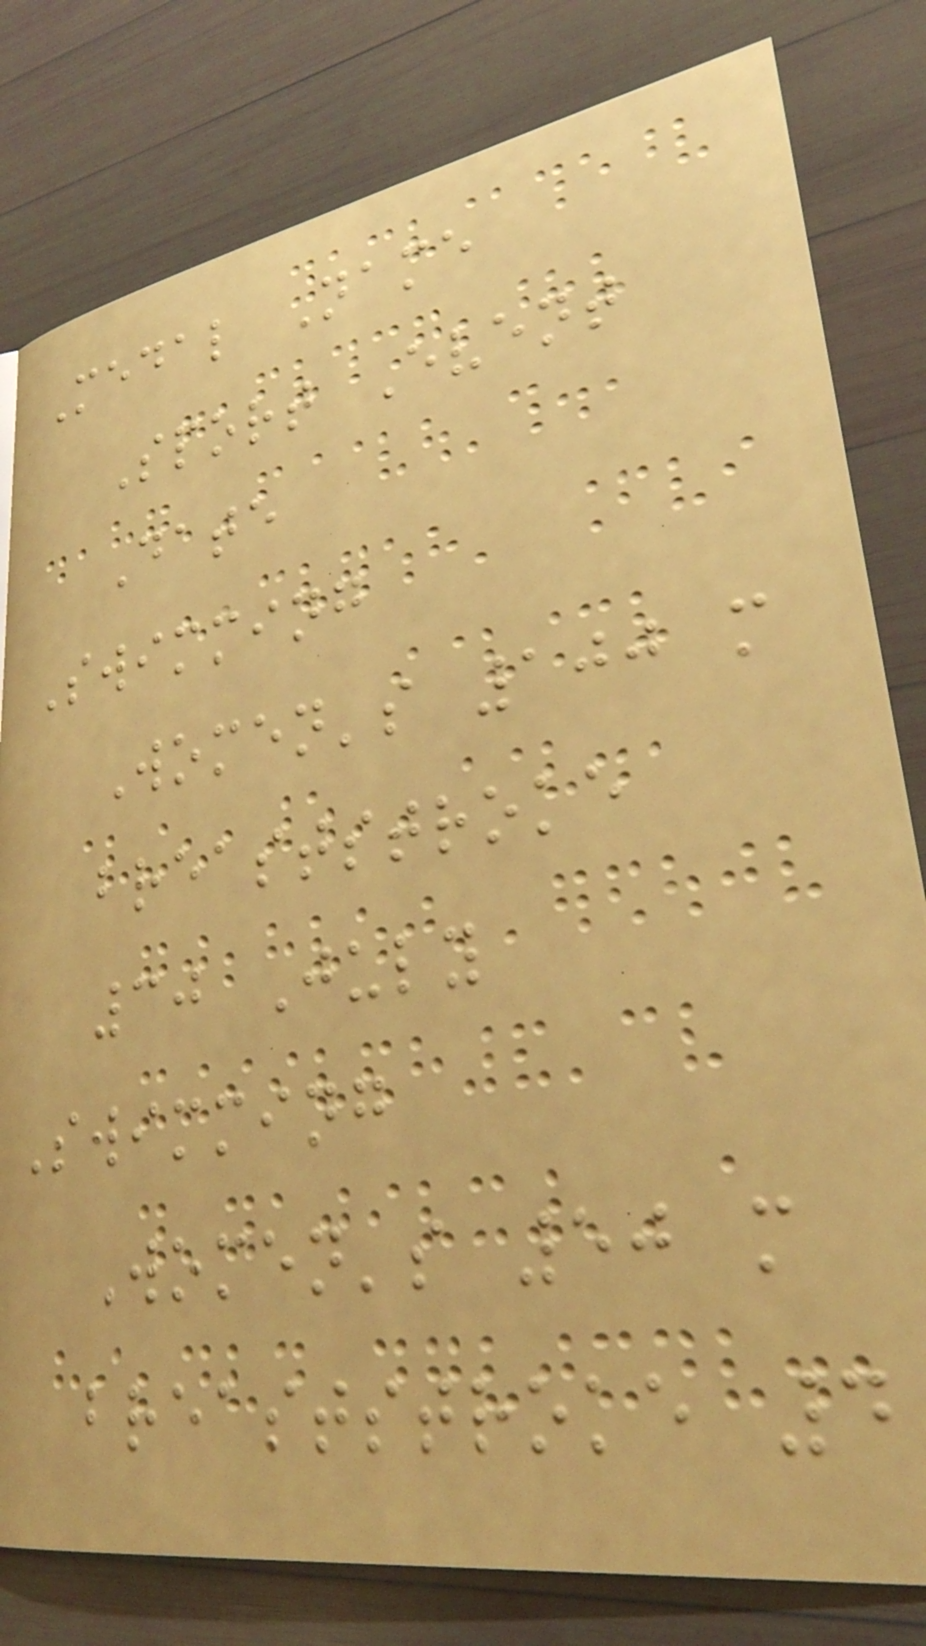Medal Name
Sport Event
Date
Swimming
Women's 100 m
breaststroke
30 July
Swimming
Women's 50 m
breaststroke 4
